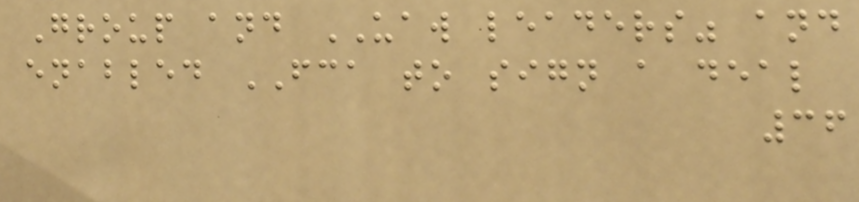Group and UAW leaders" and
enabled FCA to sign a deal
36
